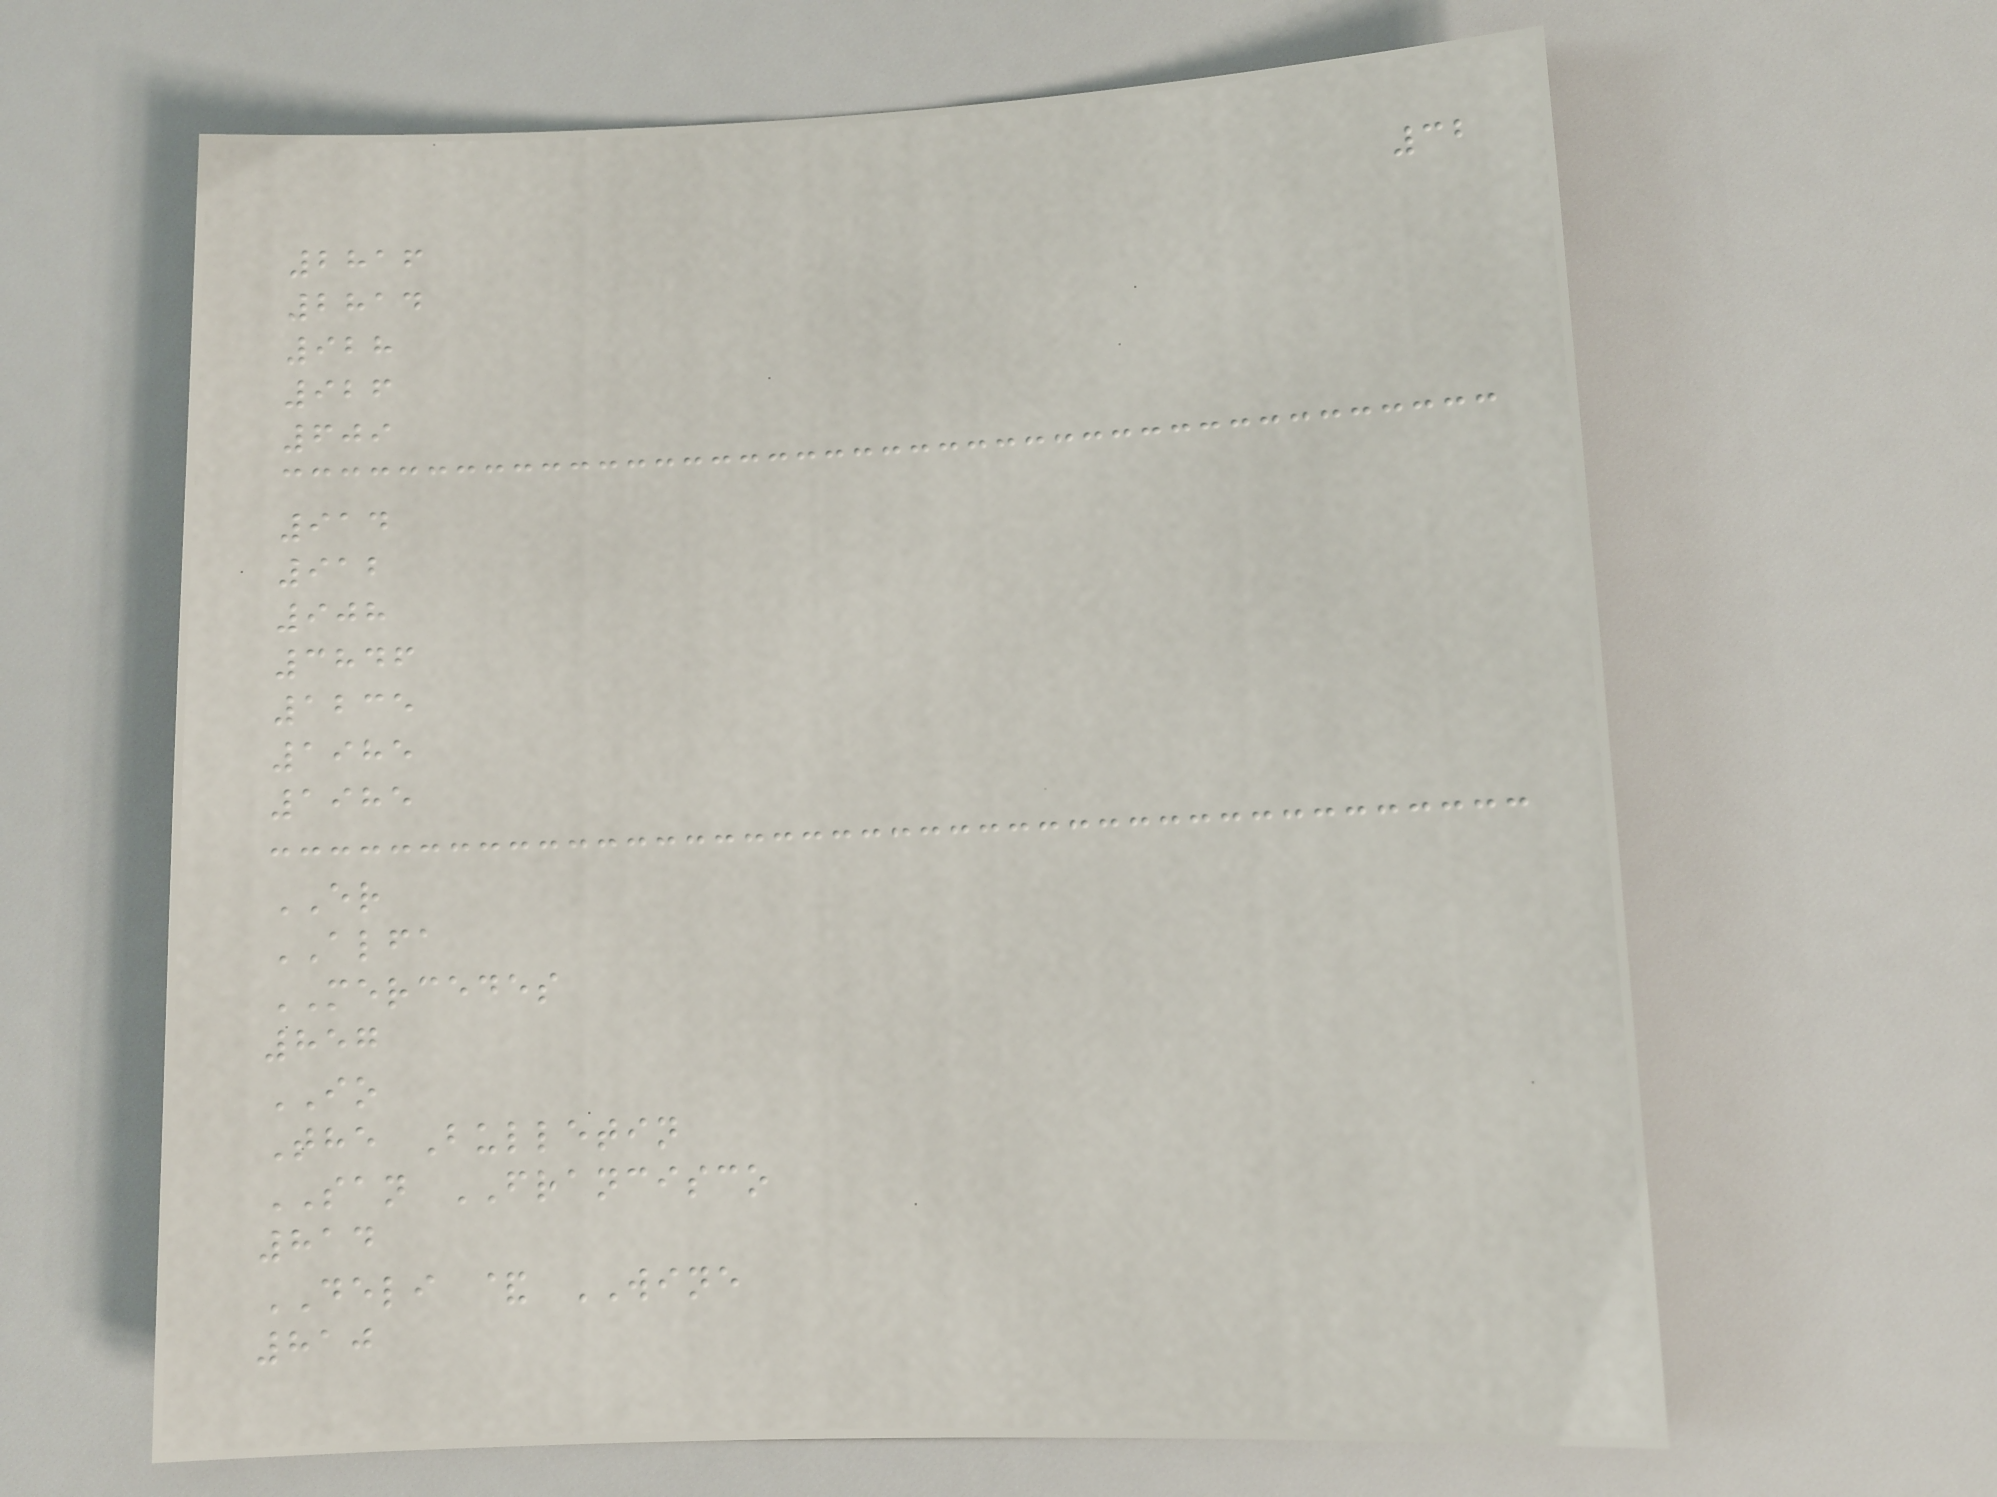32
2816
2814
928
926
609
914
912
908
3846
1235
1985
1985
ER
ALFA
MERCEDES
857
IO
The Bulletin
SAN FRANCISCO
814
DELI & WINE
810
